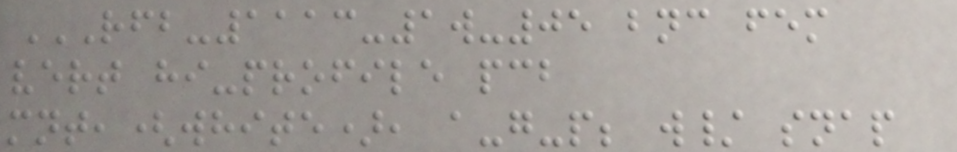RFB-1113-1W-05 BNC FEM
VERT HI-PROFILE PCB
MNT,(WHITE), A-G-P; W/ SNAP
